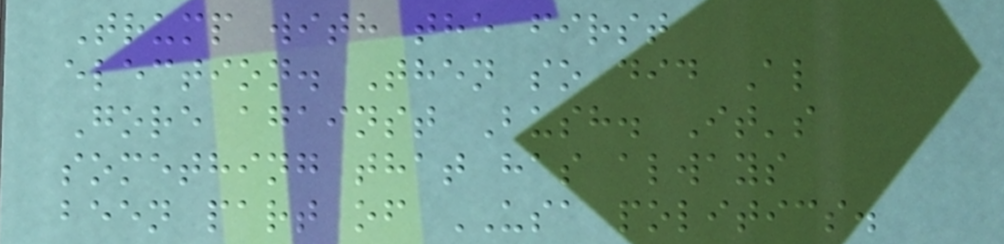Trump with the first
election. Then so did Al
Gore against Bush. It's
something that has always
been part of USA politics.
